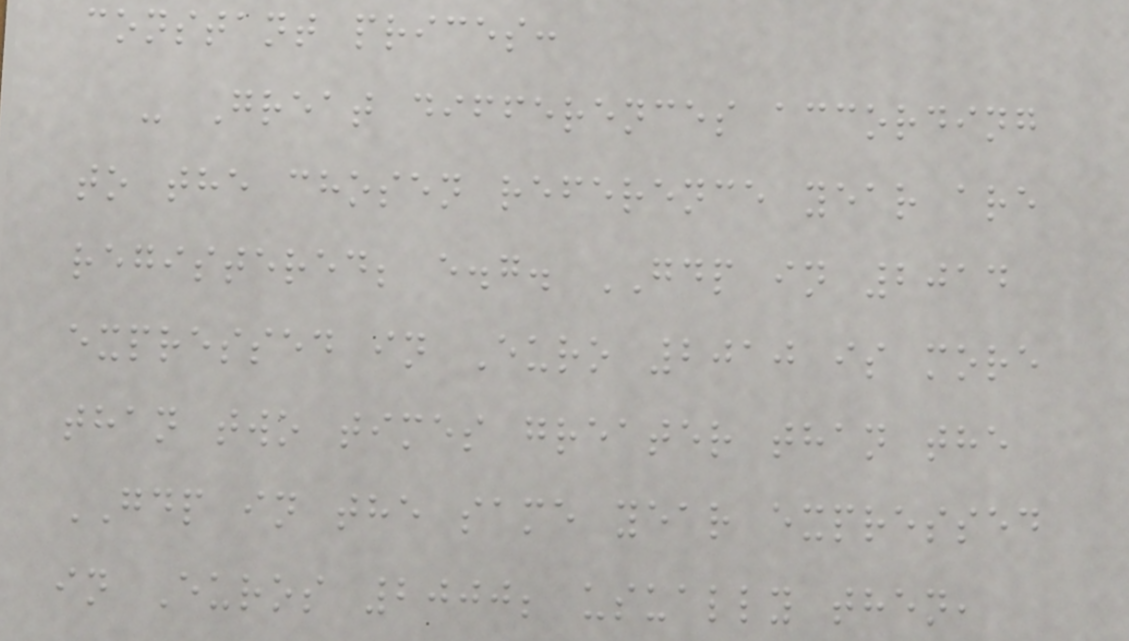constant prices:
- Great differences according
to the chosen reference year are
registered; e.g. GDP in 2014
expressed in Euro 2010 is more
than two times greater than the
GDP in the same year expressed
in Euros 2000; usually then,
